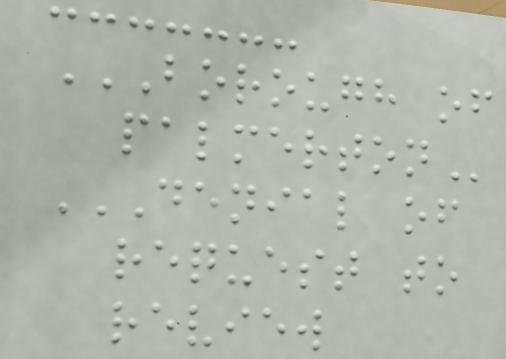BOROUGH OF
PALMERTON
DENIAL OF
REQUEST TO
REVIEW
